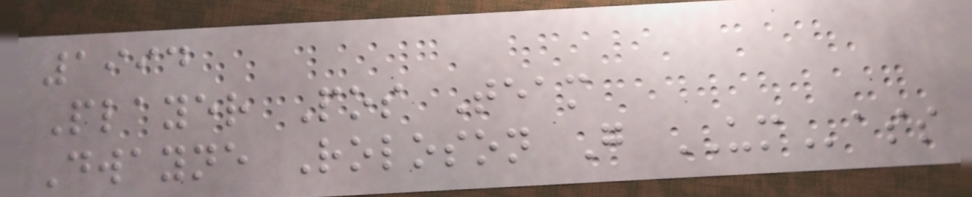1994
Player Pos Team
Dwayne Roloson G UMass
